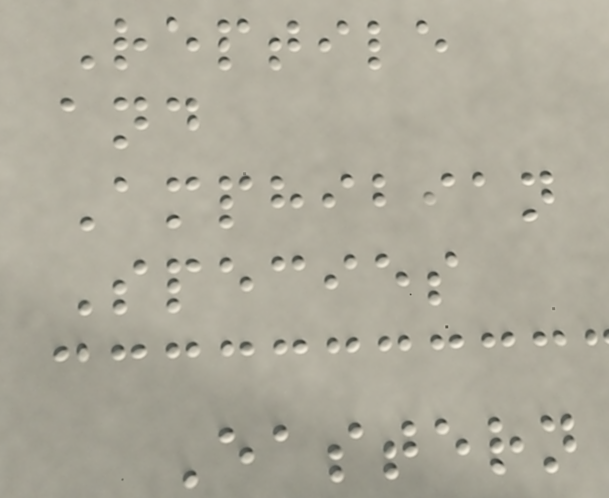Reptile
and
Amphibian
Species
Eastern
